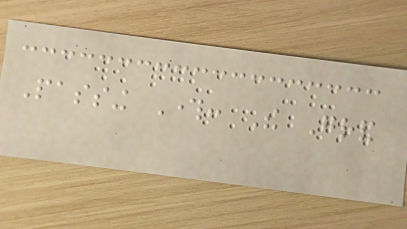Passing Through: The Grand
